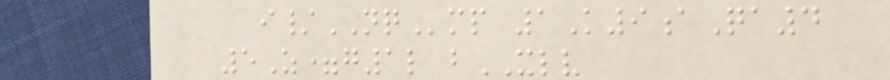i/NQmp 1K9aQa4
5Z=g1l bXLV
